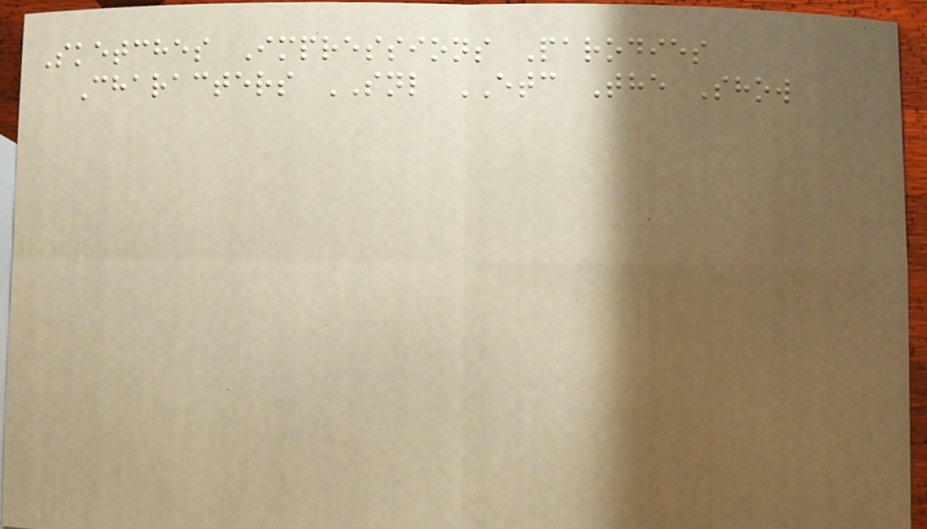Sketches Impressions Parodies
Characters SNL ETC The Show
